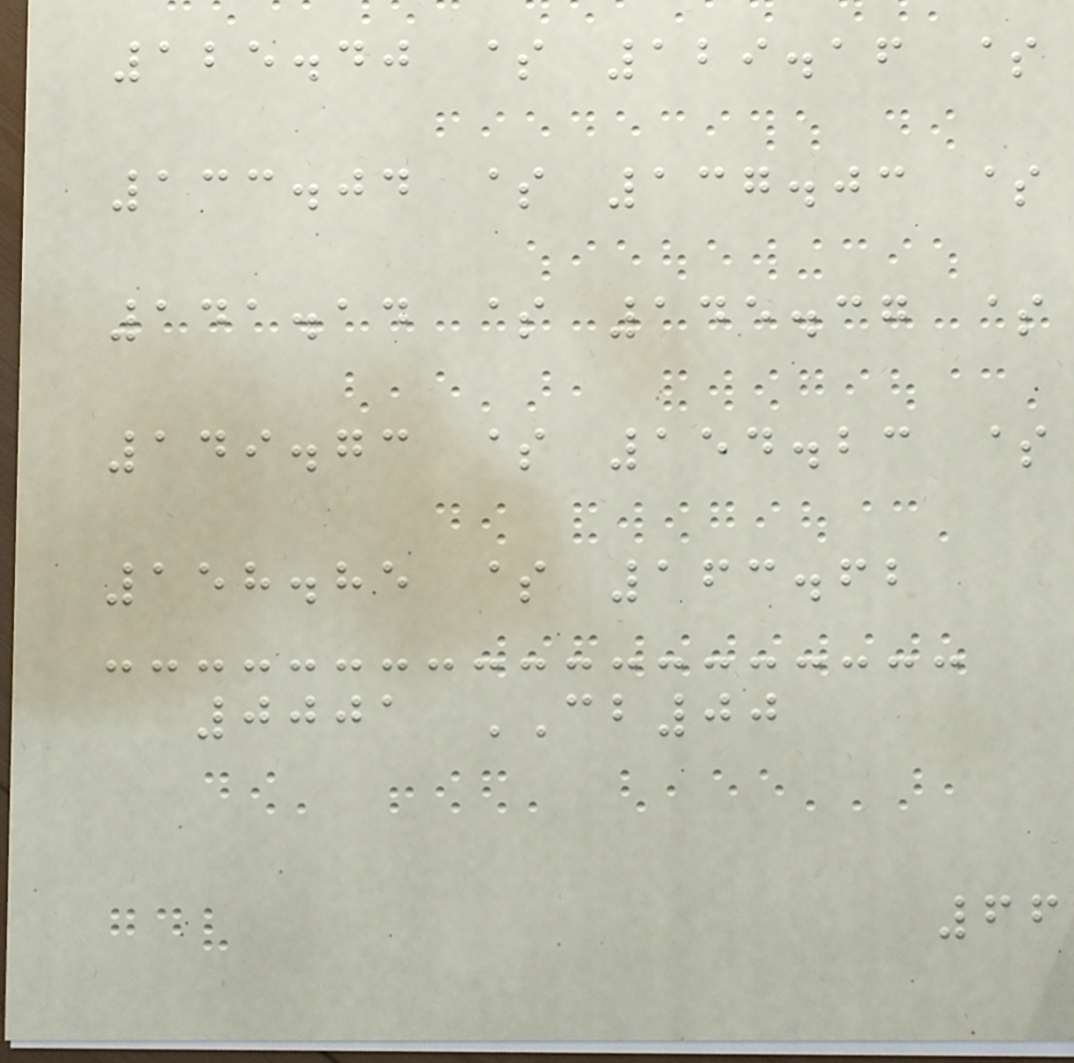125.40 $ 129.16 $
133.04 $ 137.03 $
141.14 $ 145.37 $
149.73 $ 154.23 $
158.85 $ 163.62
0001 CB00
66
